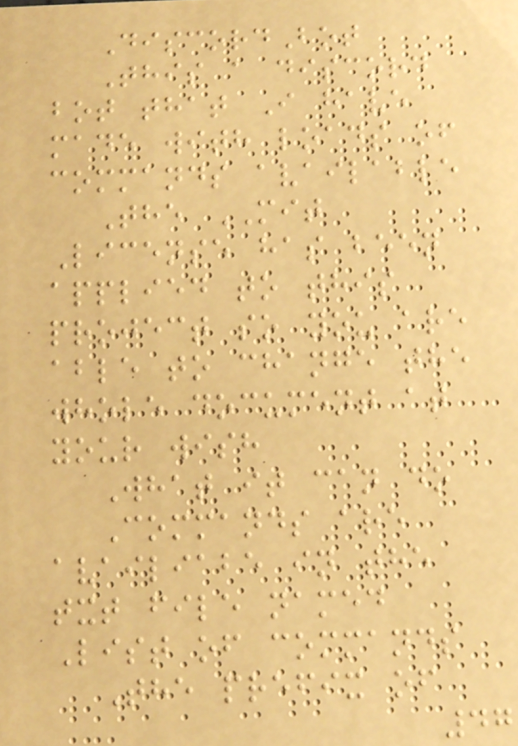DiscordBot
This a discord
bot that I have
made with loads of
commands available
The MIT
License has been
applied to this
project so you are
able to change the
whole document at
your wish
What it can do
Commands are
availiabe in the
txt file named
List of commands
The prefix of
47
